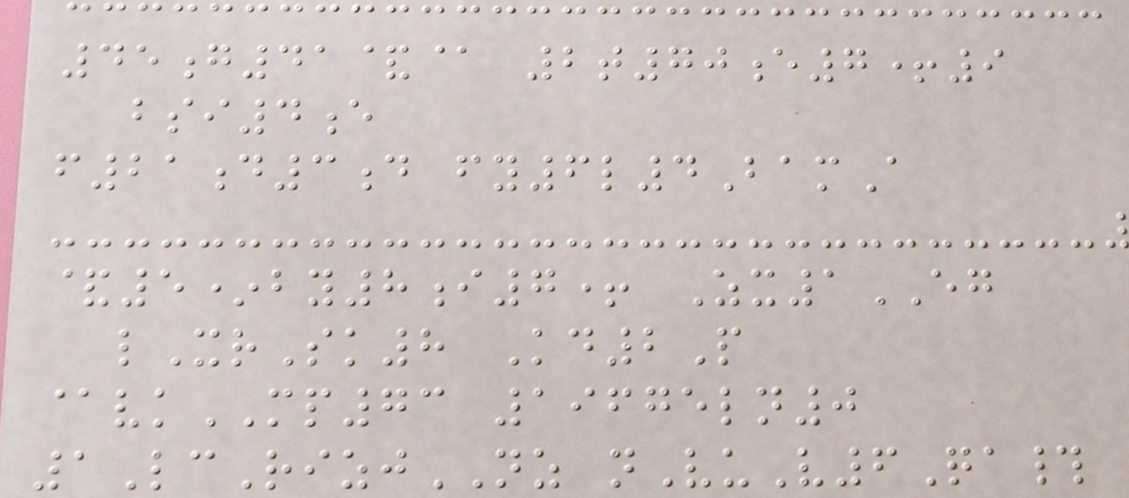45g41&@ 2t70e7+9
bsi4e
f21d3d fy6l4BamA
&5*by8i7+ Zx1EG
lXrSk8 Kd2P
@vkMP73 19675ln0
1LcRizjNZ nVuV6Qa#
